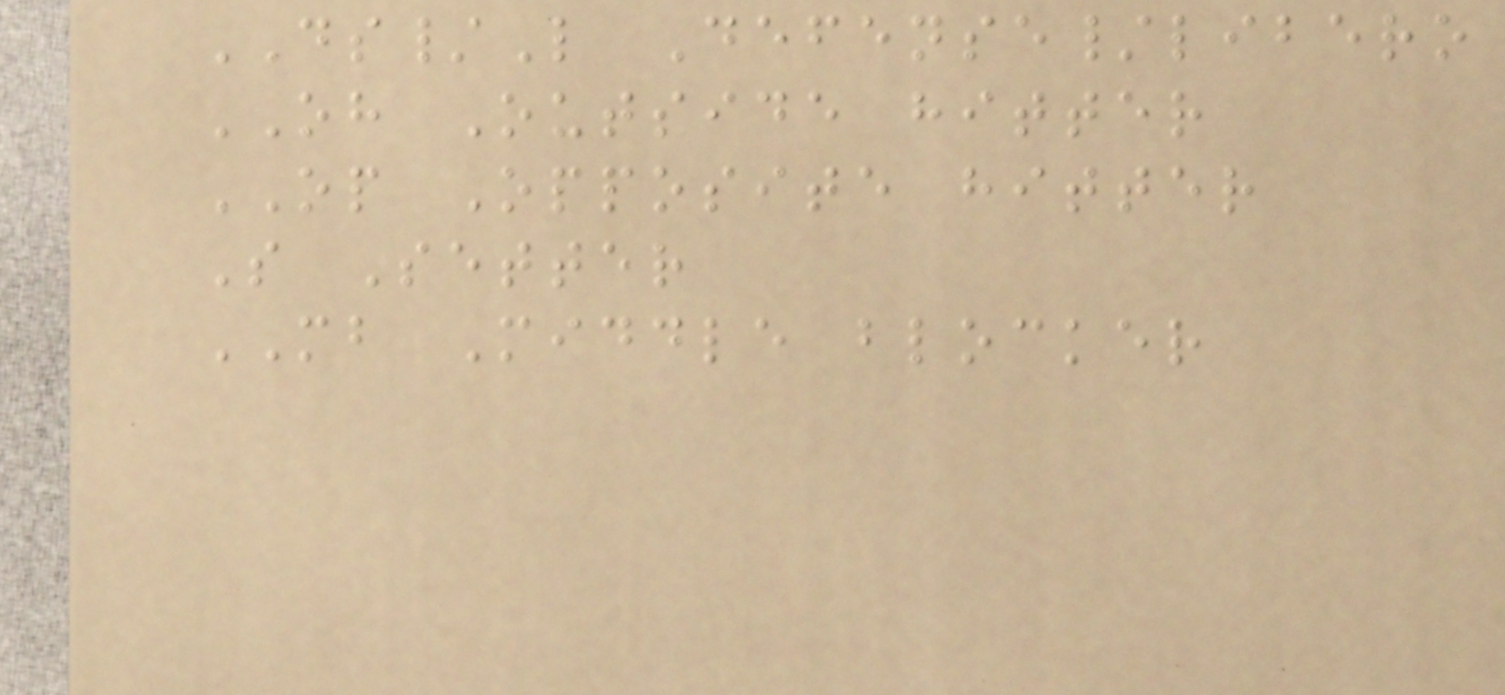DS/L Defense/libero
OH Outside hitter
OP Opposite hitter
S Setter
MB Middle blocker
